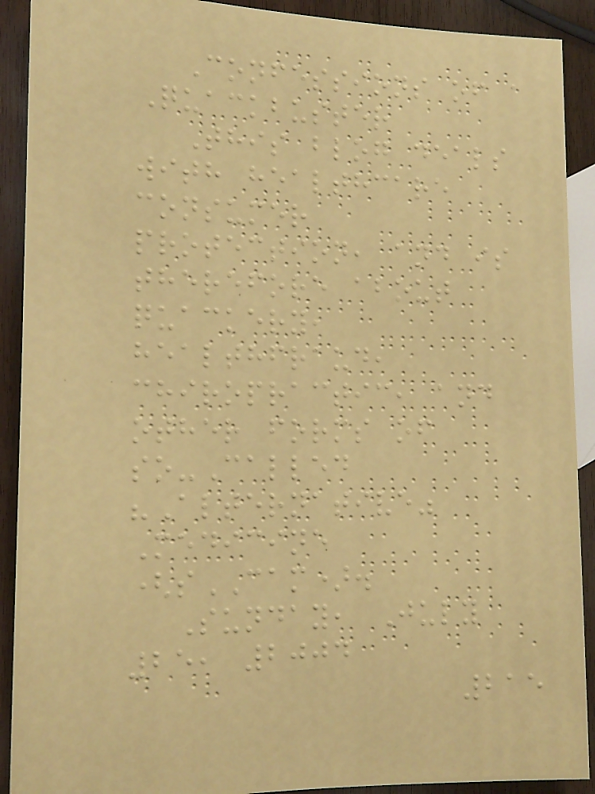Confessions of a
Quackbuster
This blog deals
with healthcare
consumer
protection, and is
therefore about
quackery,
healthfraud,
chiropractic, and
other forms of
so-Called
"Alternative"
Medicine
(sCAM).
Sunday, July
25, 2004
215
